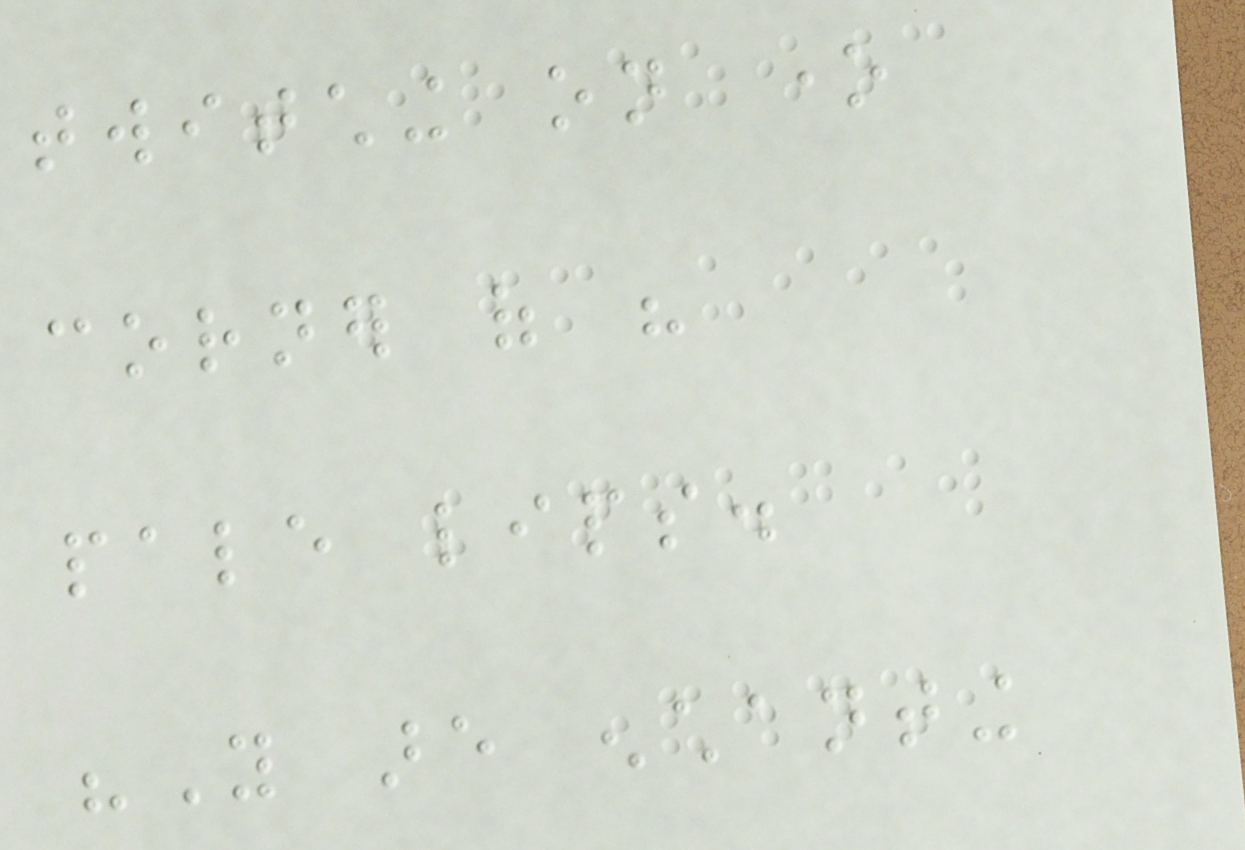twitching on one
corner of his
pale lips.
"You are enchanting
